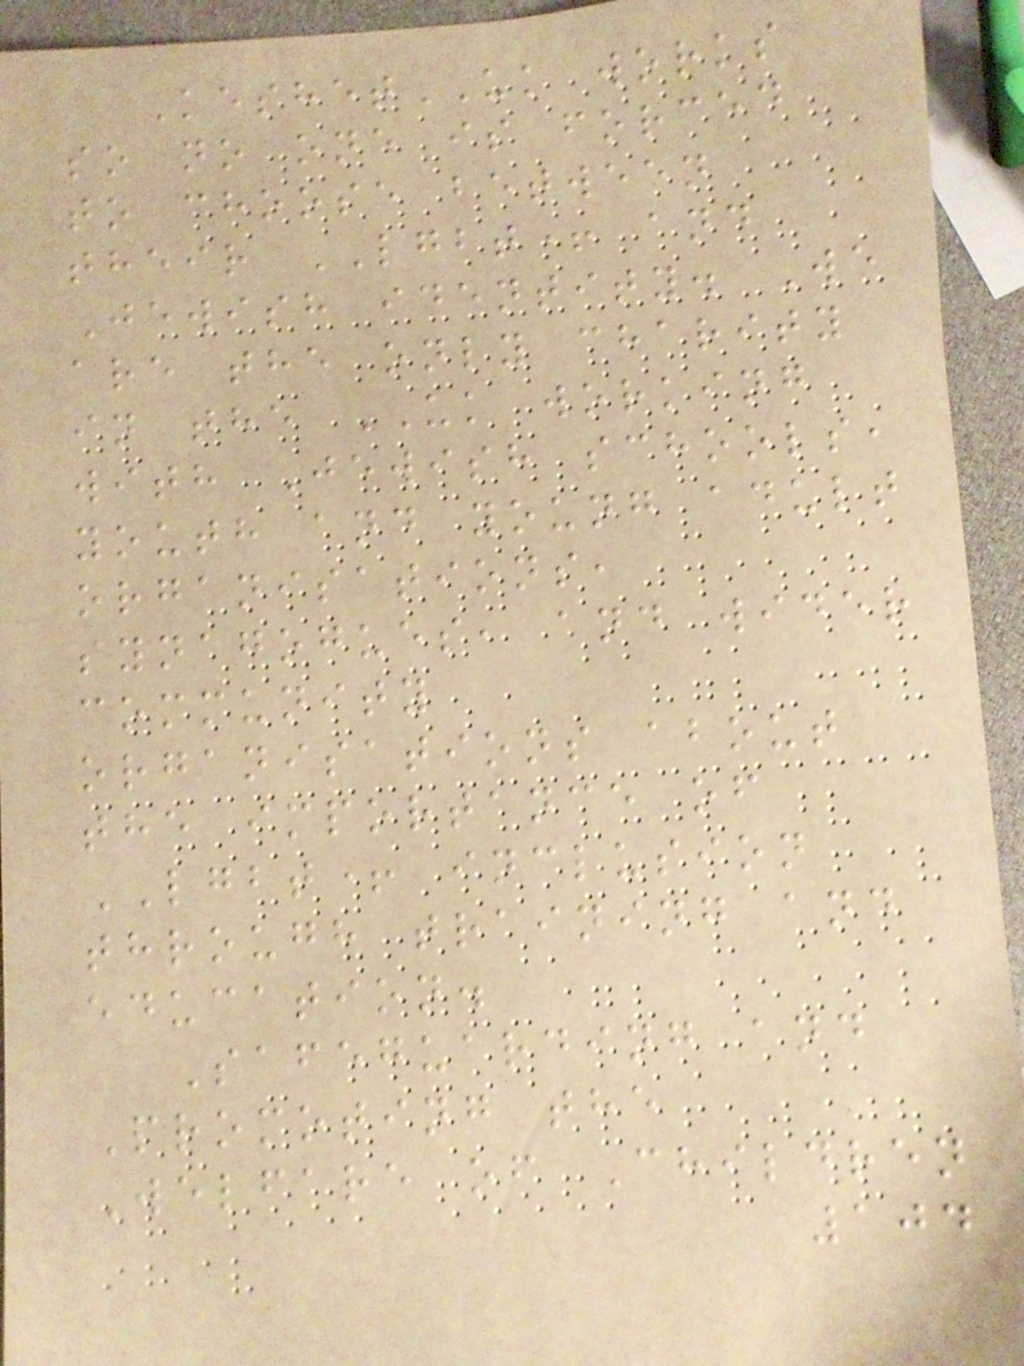KeshetUK works
so no one is forced
to choose between
their LGBT+ and
Jewish identity. We
are the only charity
in the UK working
with Jewish schools,
youth and young adult
organisations,
synagogues, and wider
community
organisations about
the importance of
LGBT+ inclusion
through training and
education.
Safeguarding and
Promoting the
Welfare of Children
104
